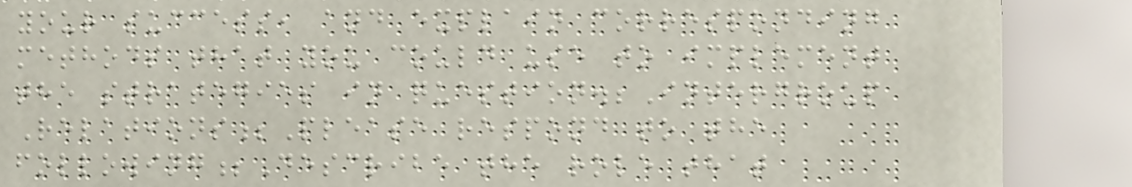your success, and explain corresponding
methods that you could use to implement
the strategies in question.;Intergroup
Relations;Please respond to the
following;Describe the role that
